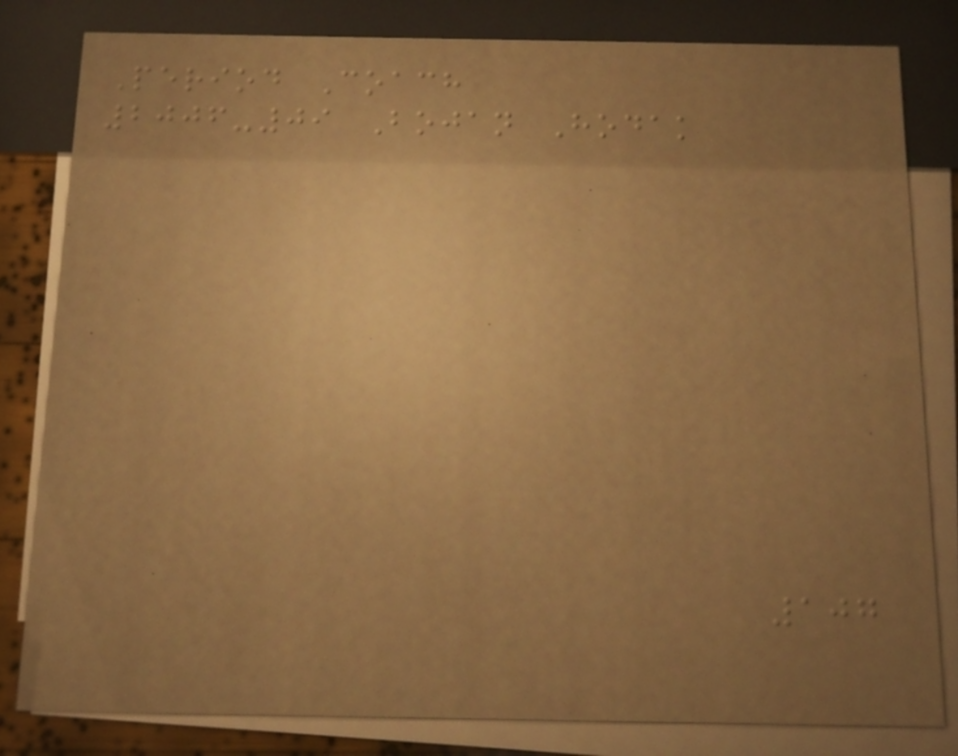Period Coach
2006-09 Bojan Hodak
107
